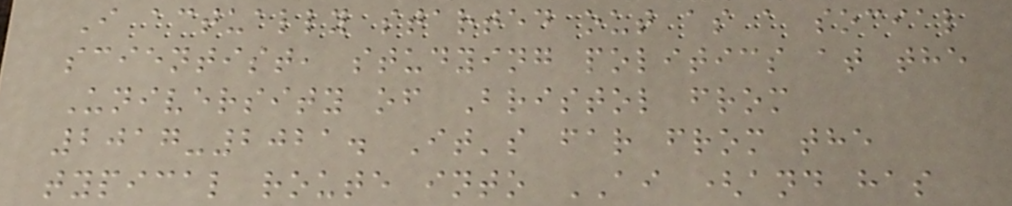I actually started out as a social
scientist, studying politics at the
University of Bristol from
2017-2021. It's far from the
typical route into AI (and has
